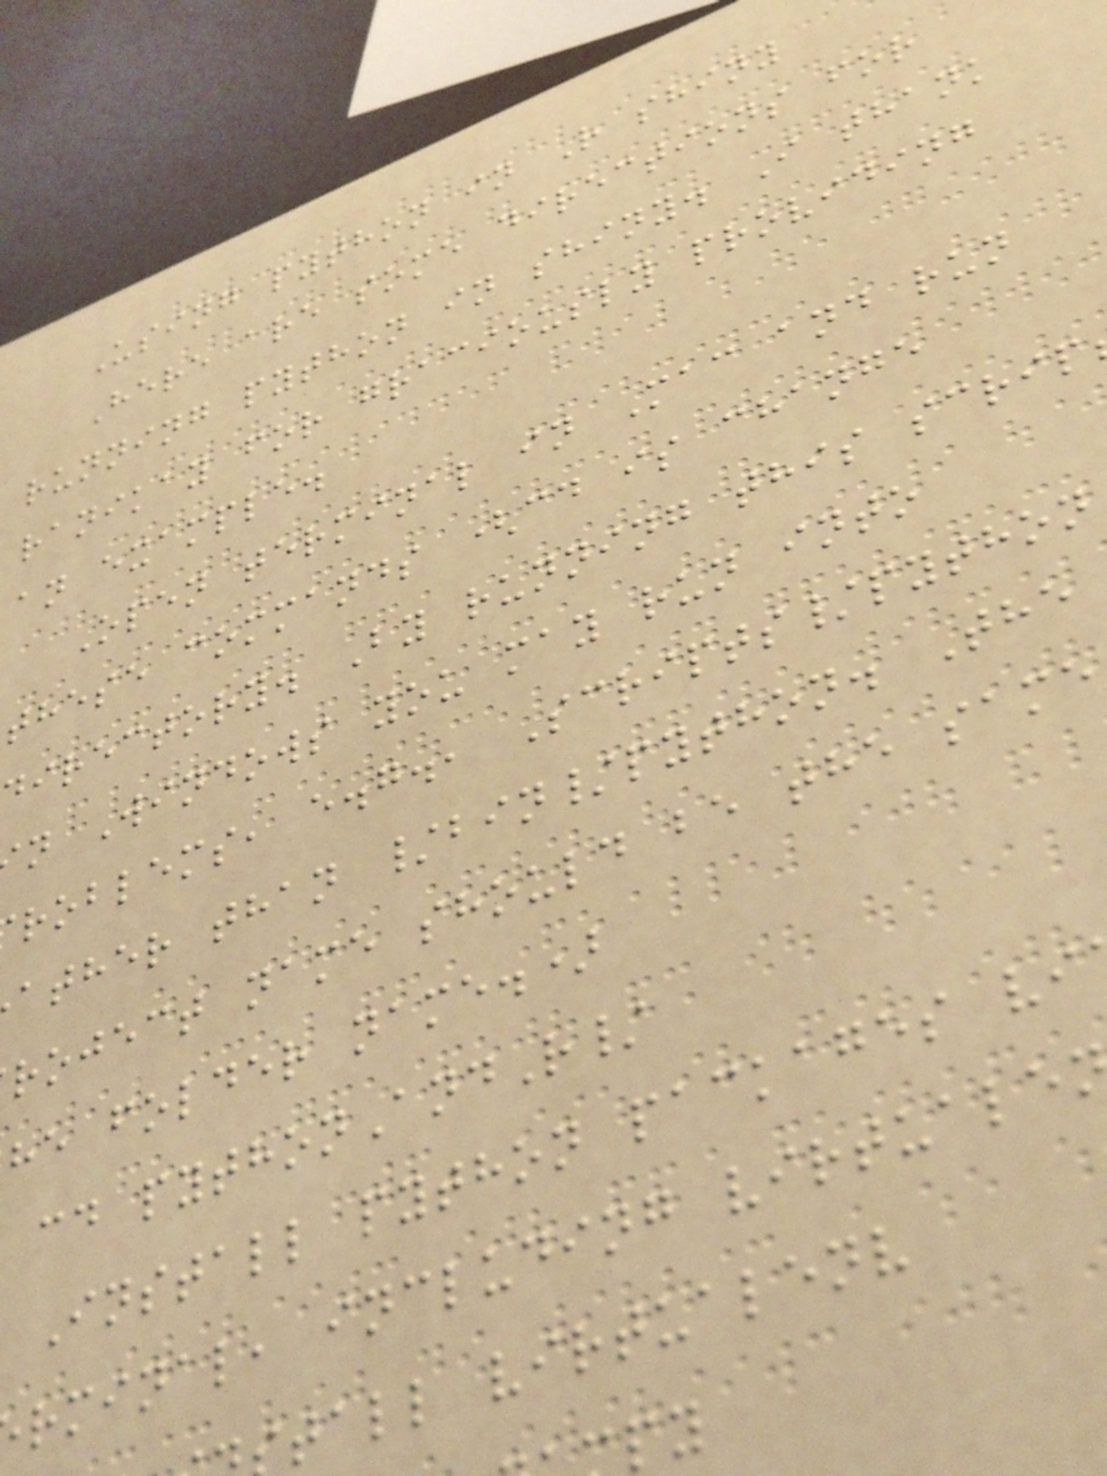Using python in R shiny
Here are some directions for
running python in shiny. I thank
ranikay for graciously providing
an example.
Open terminal in Mac and run
these commands (cd is change
directory. By running this scrip
n Windows you may run into
roblems, e.g., Scripts/python
ather than /bin/python. The
roject name should be the same
he folder name.)
cd pythonAndR/
Install python packages vi
rminal, including virtuale
tall virtualenv
